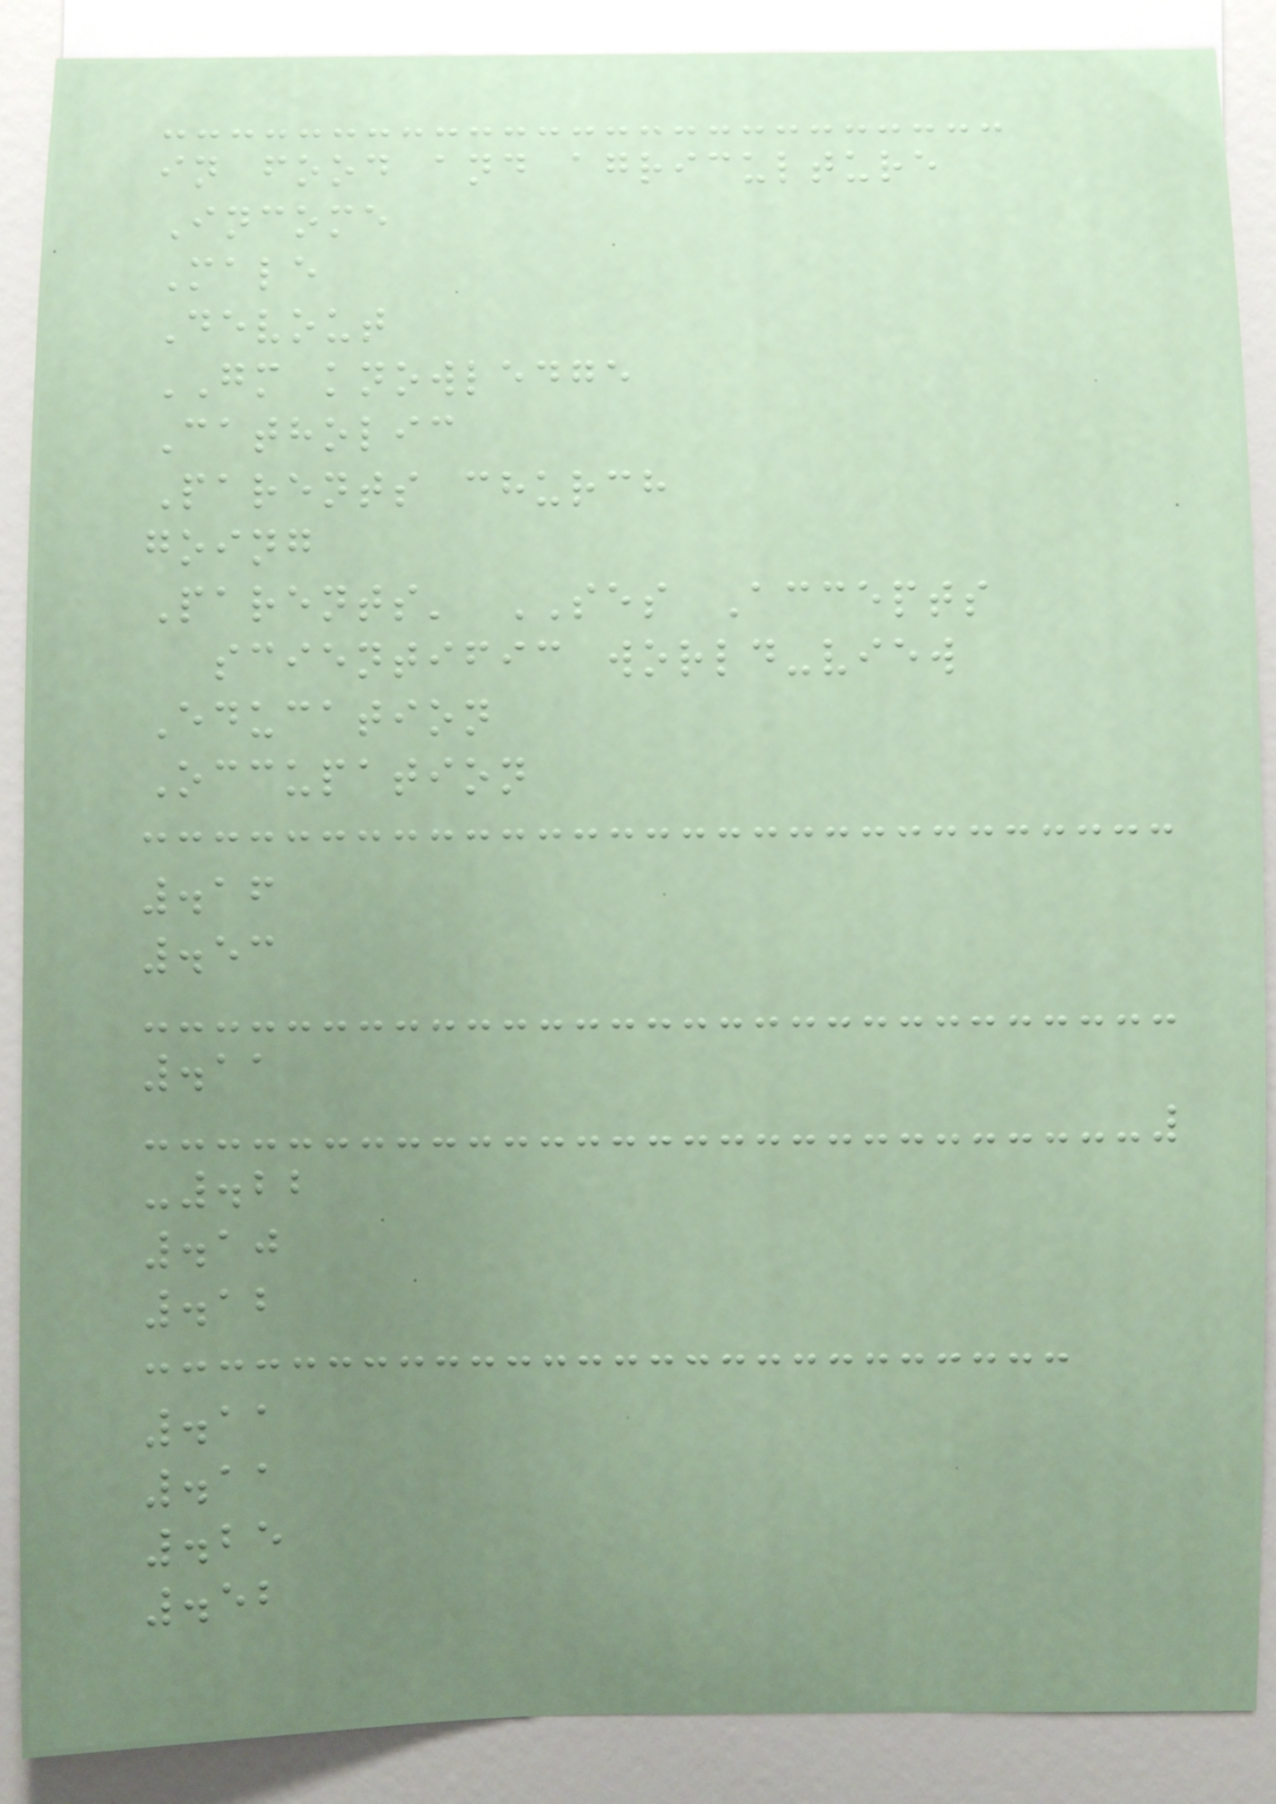in food and agriculture
Income
Male
Devout
GM knowledge
Catholic
Parents church
going
Parents' SES Accepts
scientific world-view
Education
Occupation
.16
.53
.11
-.22
.10
.12
.11
.11
.25
.52
